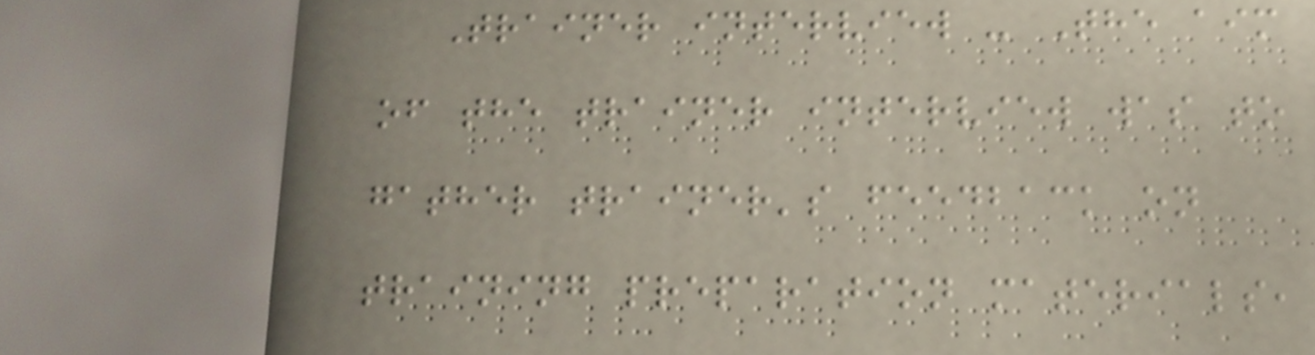Trainer interview - The aim
of the trainer interview was to
gather trainer's feedback on
training preparation materials,
